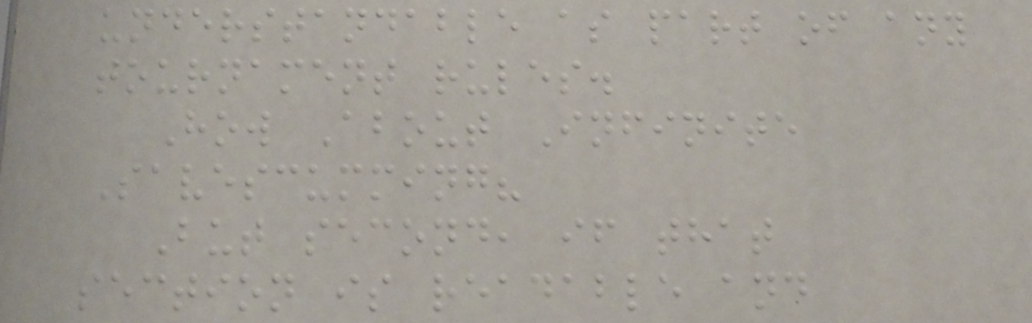understandable as part of any
tournament rules.
How About Infinite
Savescumming?
But second, if that
section is readable and
